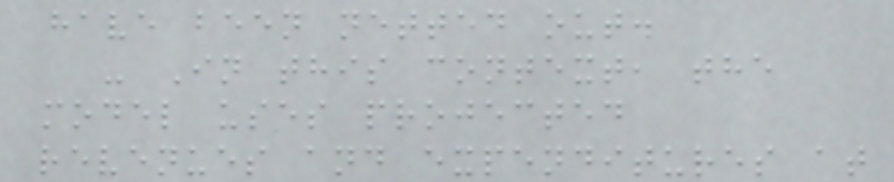have been netted out.
- In this context, the
model uses projected
revenues and expenditures at
